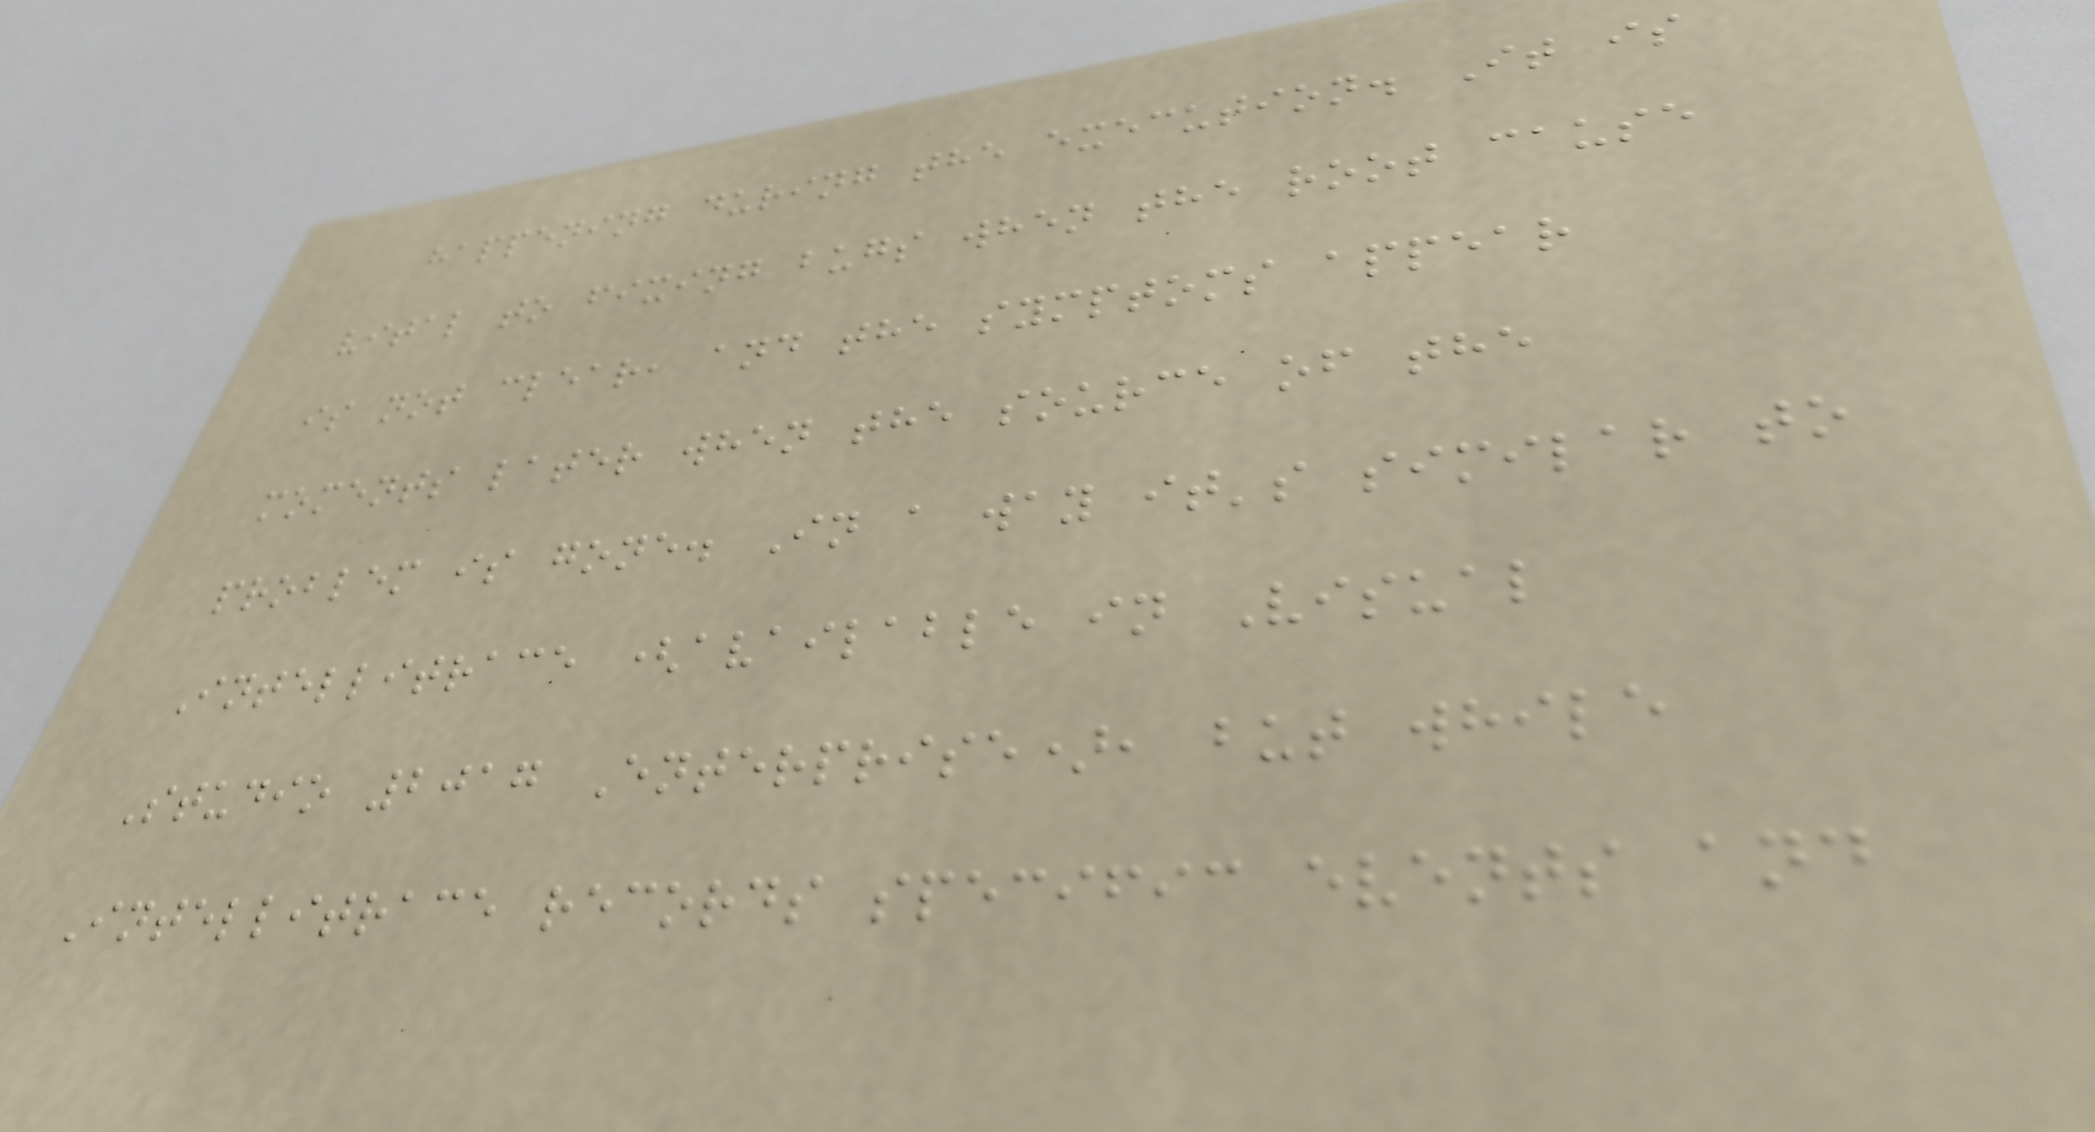happening during the execution. It is
vital to fixing bugs when the root cause
is not clear, and the symptoms appear
moments later when the source of the
problem is gone. In a way it's similar to
Intellitrace (available in Visual
Studio 2017 Enterprise), but while
Intellitrace records specific events and
